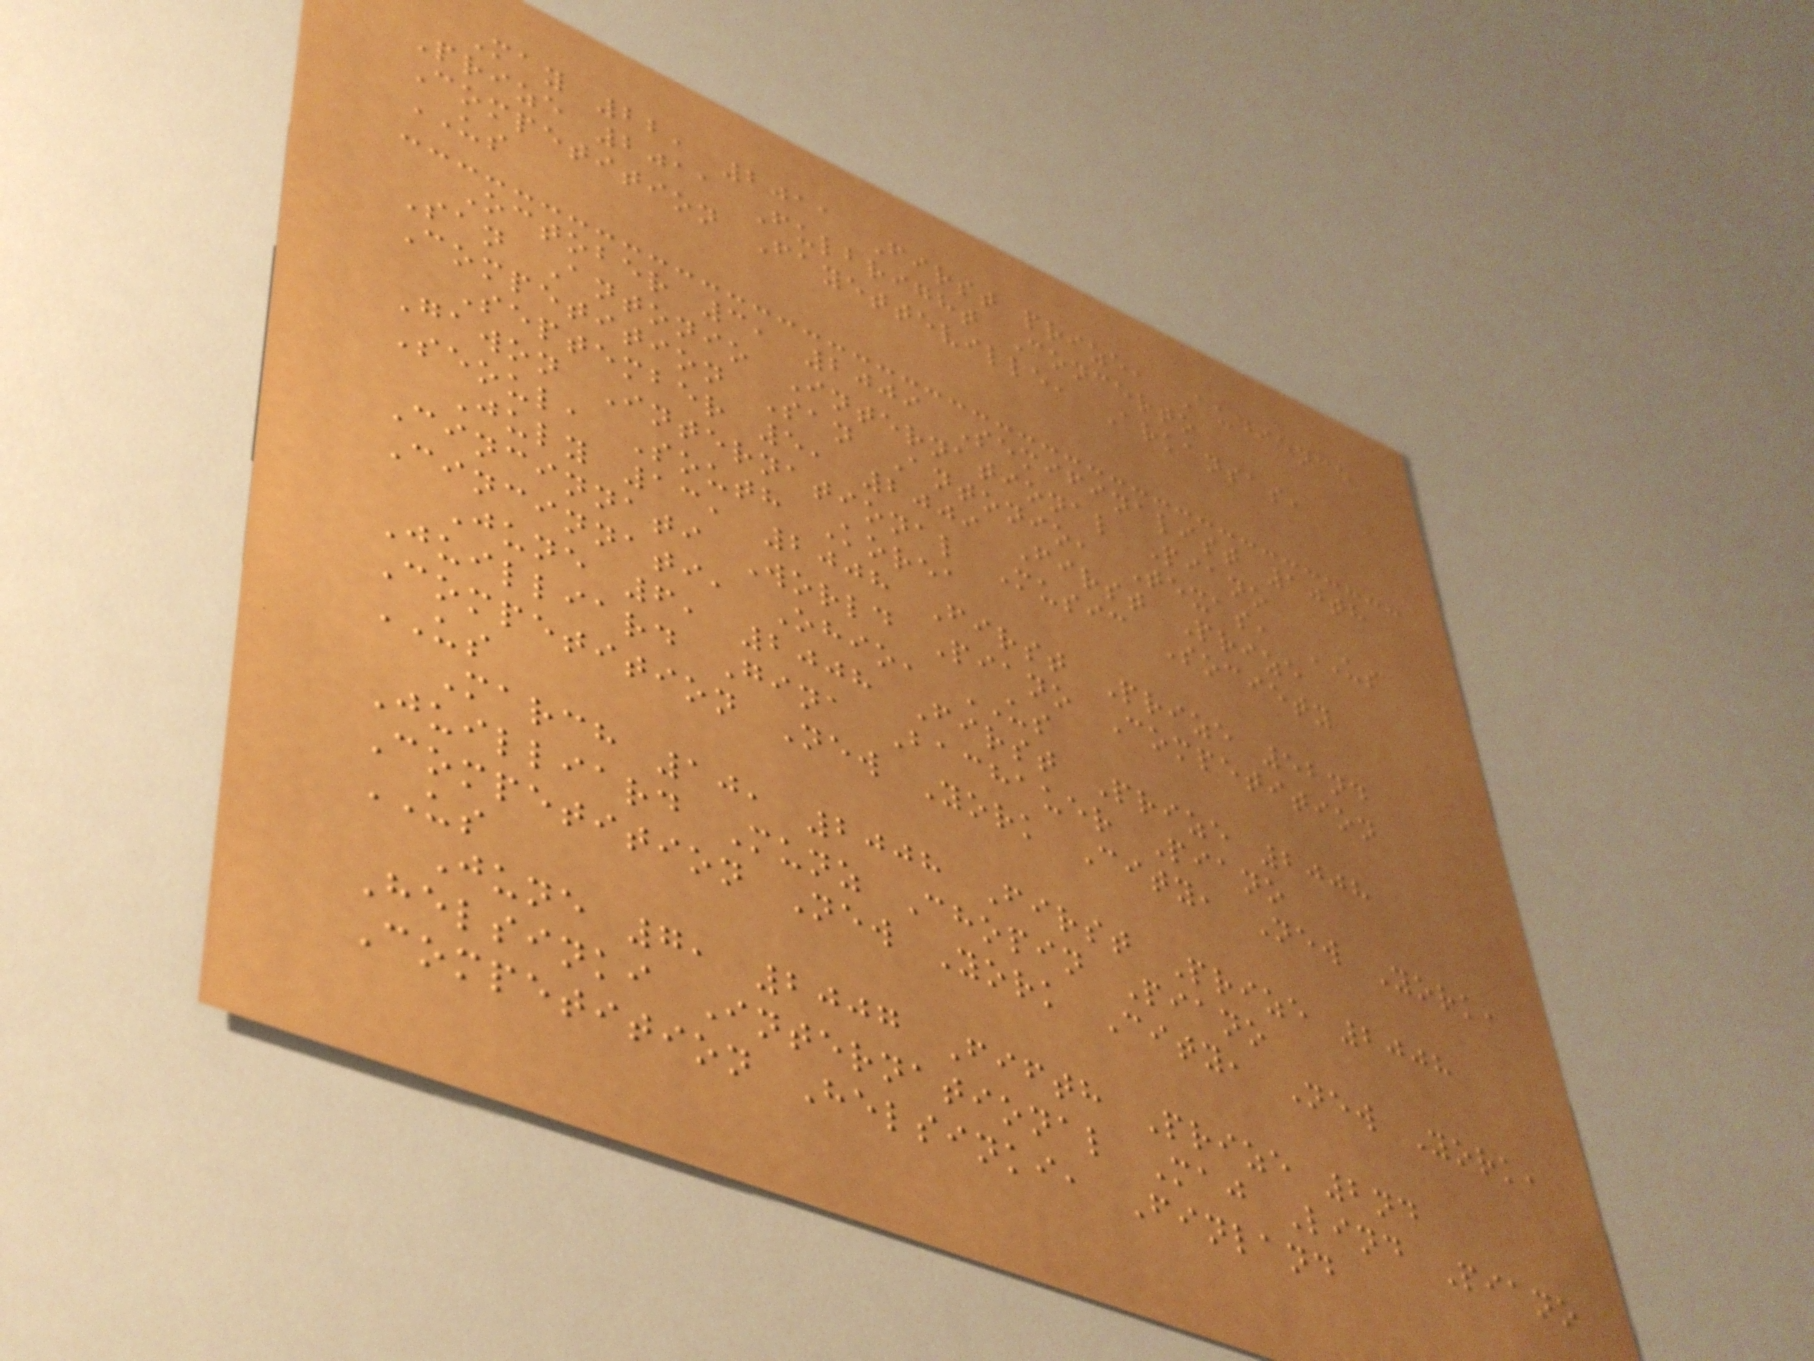May 22, 2011 First prize, Audience
Prize 2011 Fulbright Concerto
Competition Fayetteville, Arkansas,
US
October 3, 2009 Semifinalist 10th
San Antonio International Piano
Competition San Antonio, Texas, US
September 5, 2009 First Prize
Gawon International Music Society
Seoul, South Korea
July 13, 2008 First Prize 52nd
Cincinnati World Piano Competition
Cincinnati, Ohio, US
June 6, 2008 First Prize 2008
Juilliard Gina Bachauer Piano
Competition New York City, New York,
US
March 10, 2008 First Prize 2008
Juilliard Munz Chopin Piano
Competition New York City, New York,
US
June 7, 2007 Fifth Prize 2nd
Helsinki International Maj Lind Piano
Competition Helsinki, Finland
